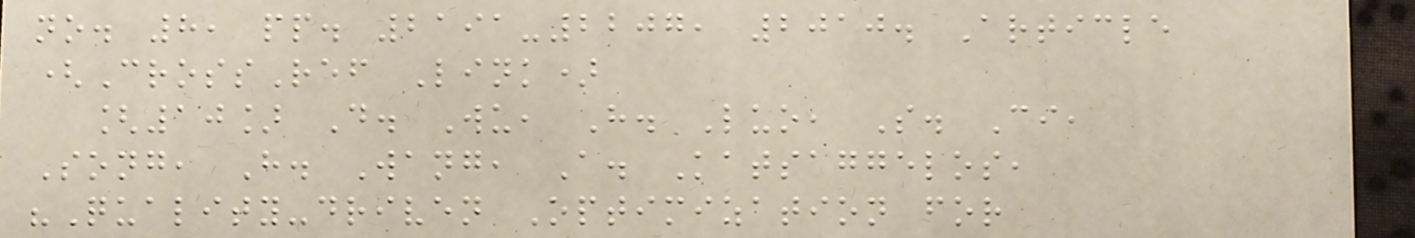no. 8, pp. 2191-2207, 2010. Article
(CrossRef Link)
[10] D. Wu, H. Luo, S. Ci,
Song, H. Wang, A. Katsaggelos,
"Quality-driven Optimization for
